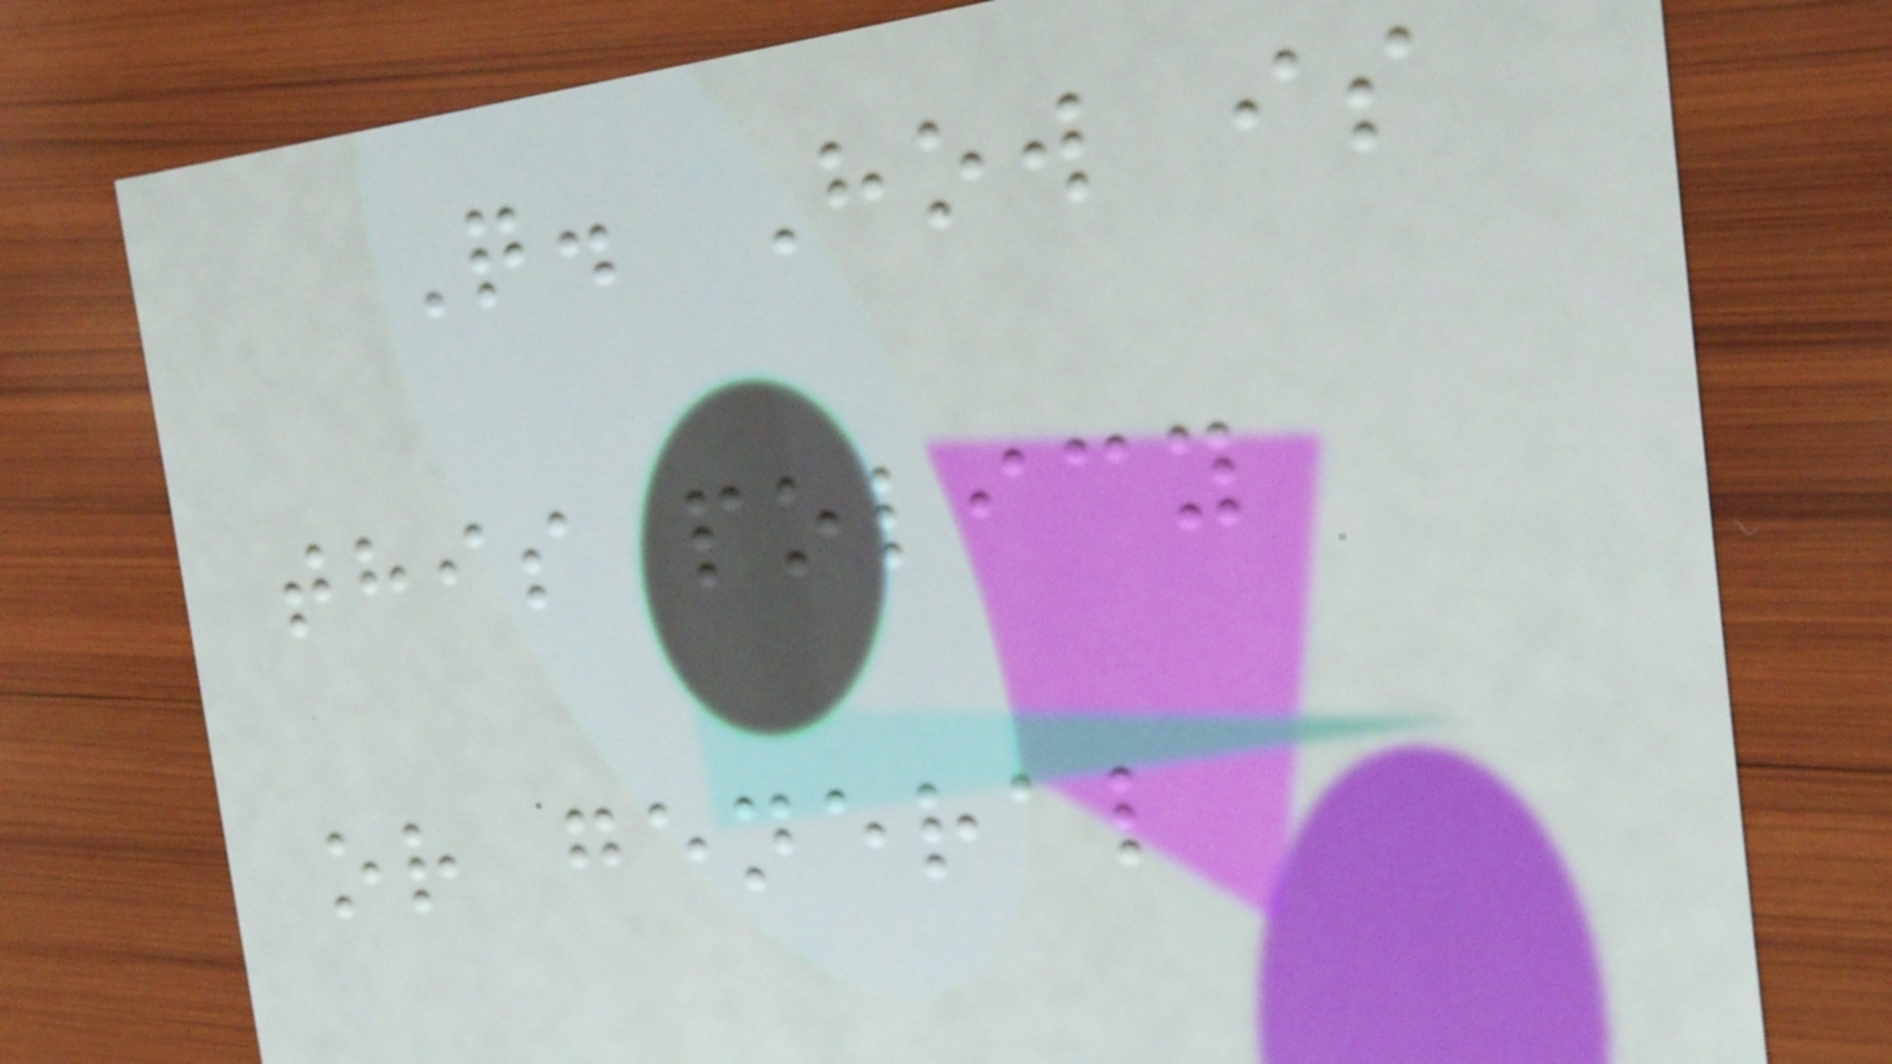Q. How is
this policy
or general
